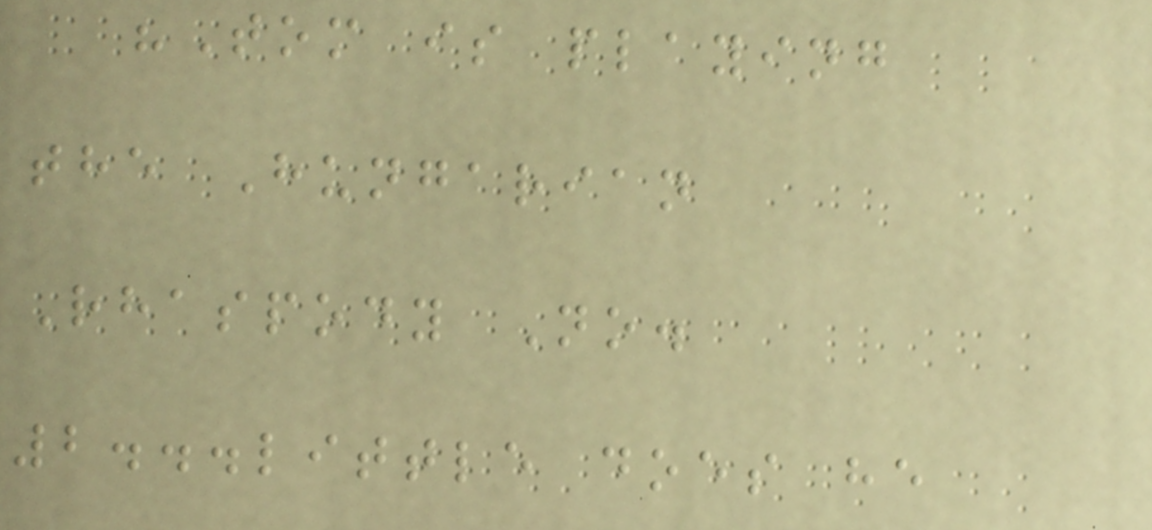"Tom is playing
the Hungarian
Rhaspody No.
2...little does he
